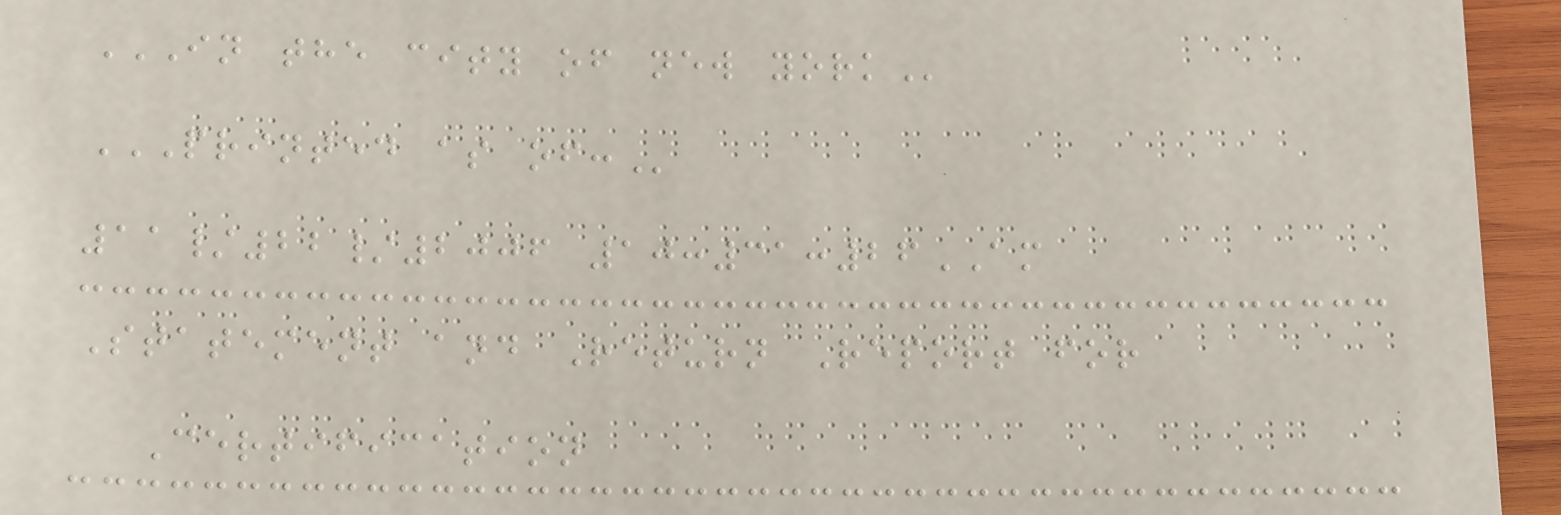IN THE CITY OF NEW YORK
PRINTED AS OF:
11/22/2006 10:31:26AM
Statement and Return Report for
Certification
